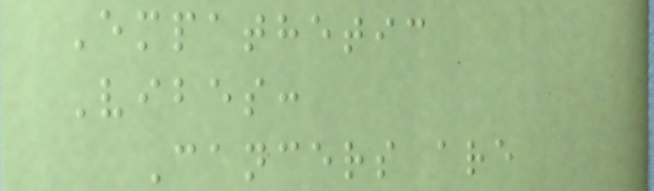Empathetic
Vibes:
Cancers are
